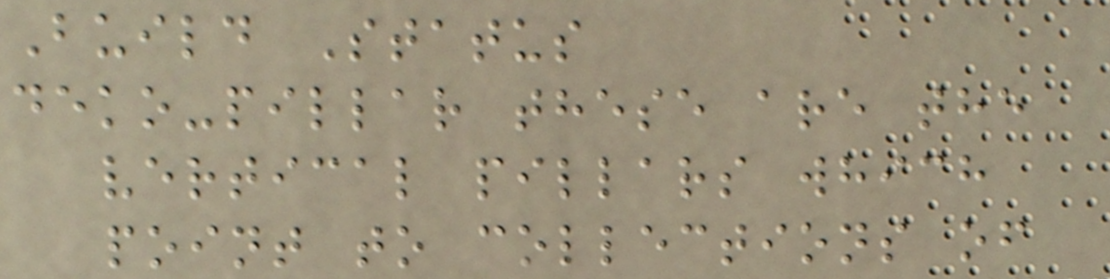Build Status
deko-pillar these are the
vertical pillars which
point to collections of
